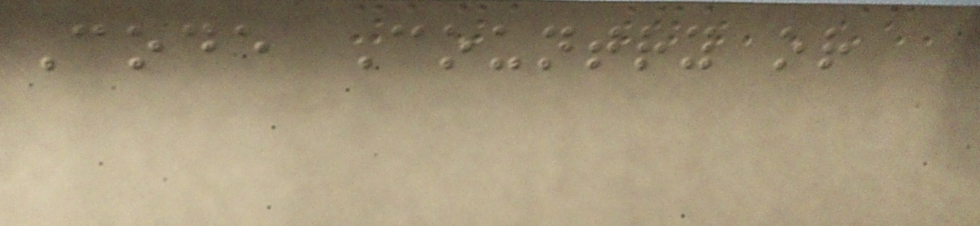Code Country or
